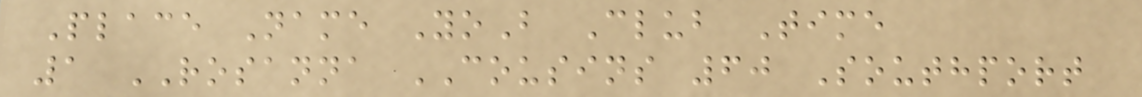Place Name YoB Club Time
1 ROSANNA COUSINS 60 Southport
